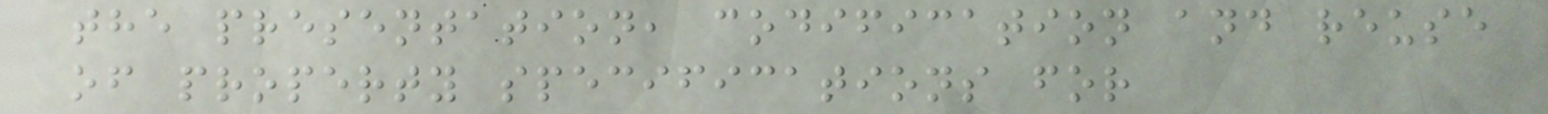the presentation, codification and reuse
of property specifications for
